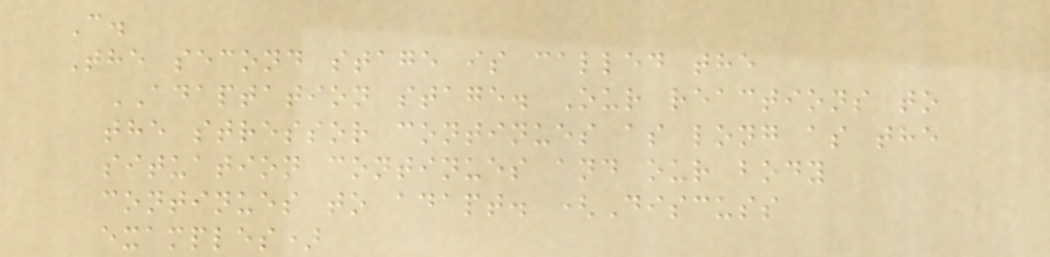C.
The second stage is called the
ADAPTATION stage. Our reactions to
the stressor continues as long as the
situation continues and our body
continues to adapt. (Discuss
examples)
